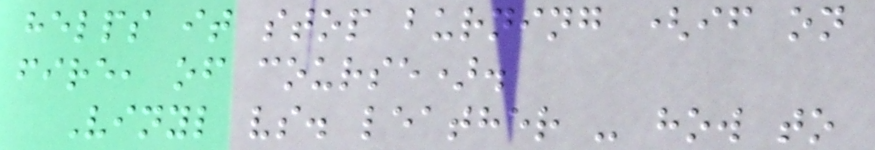helps it stop burning (if on
fire, of course).
Vinyl vs. leather - how to
